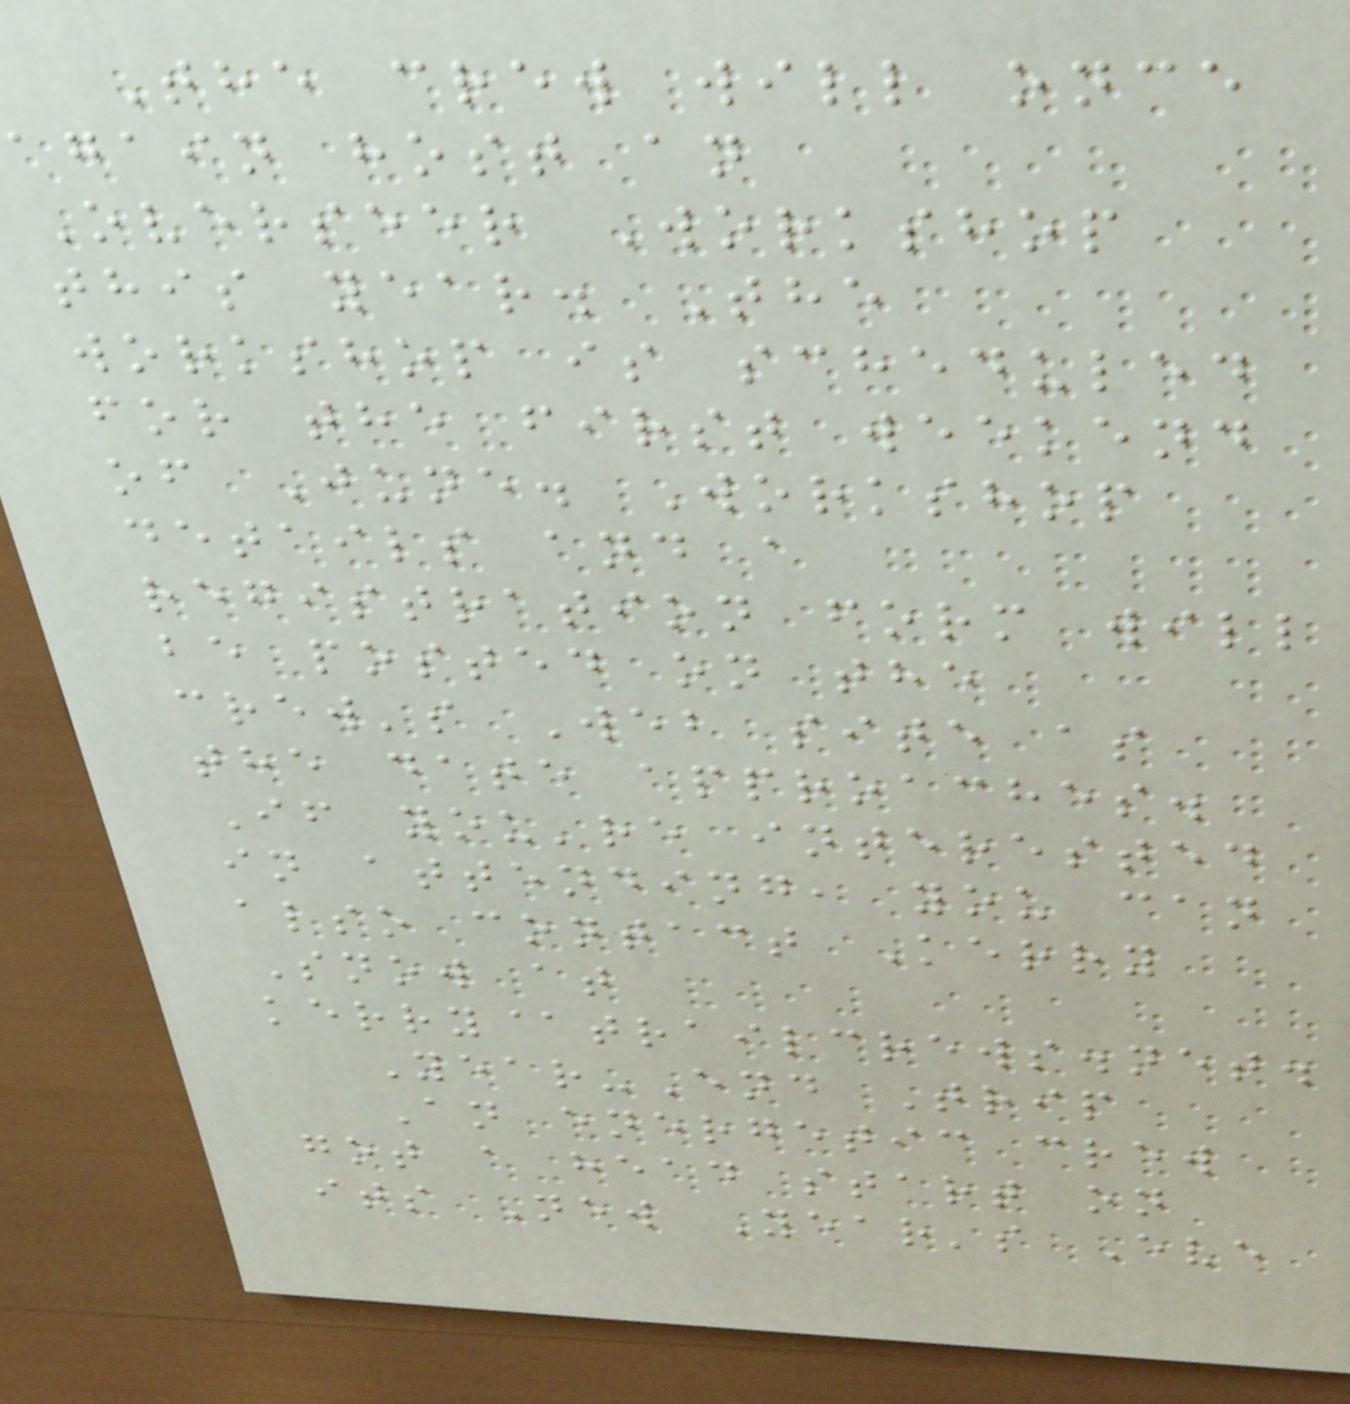The crew will once
again host an
Overseer Workshop
this year. The
workshop is scheduled
for the first weekend
of June. Workshop
details and a
registration form will
be posted on the
crew's Web site as
the date approaches.
If you're interested
in attending, you can
also contact Kerry
Snow at
kerry@trailcrews.net.
Year-End Trip
An energetic crew
got a head start on
its New Year's Eve
